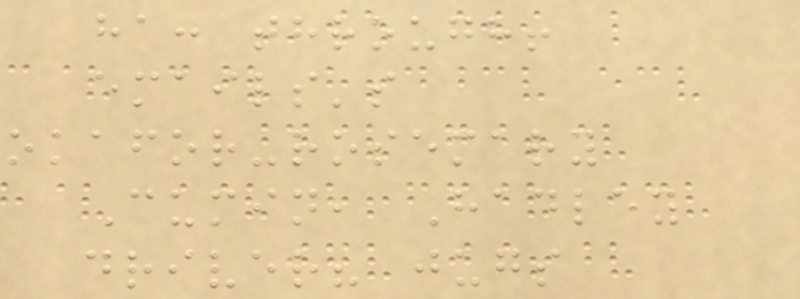ha: through!
emails's
okafor-rosemary
Cumin, Hadley
driver? jugs
